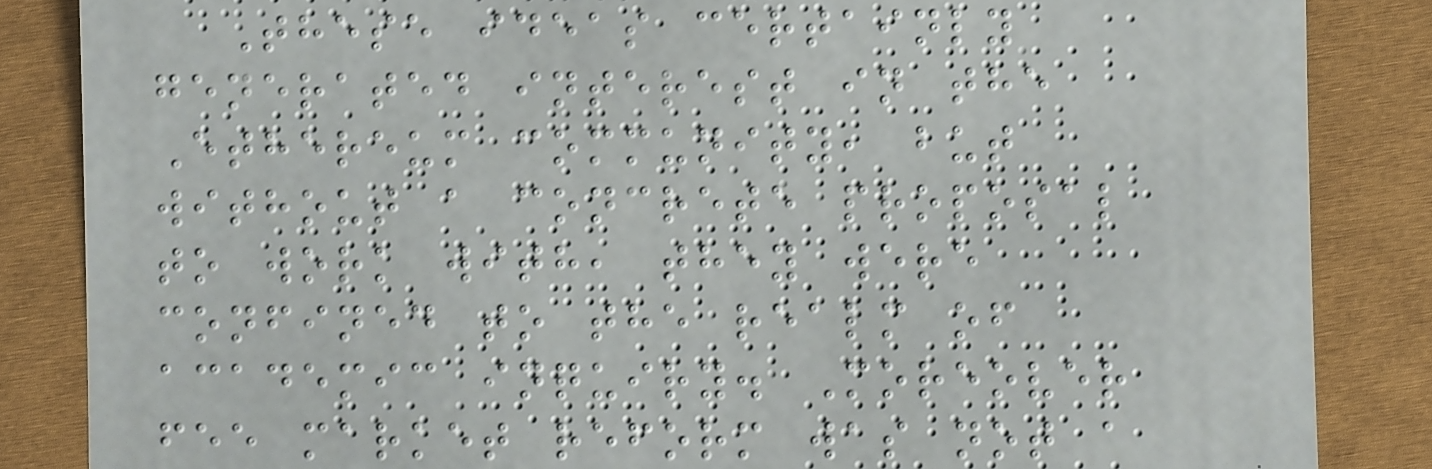These ideas certainly
generated interest in the
Ethereum community, but
without a concrete proposal
to work with, they were
confined to the realm of
academic inquiry. Moreover
fee market reform was not a
